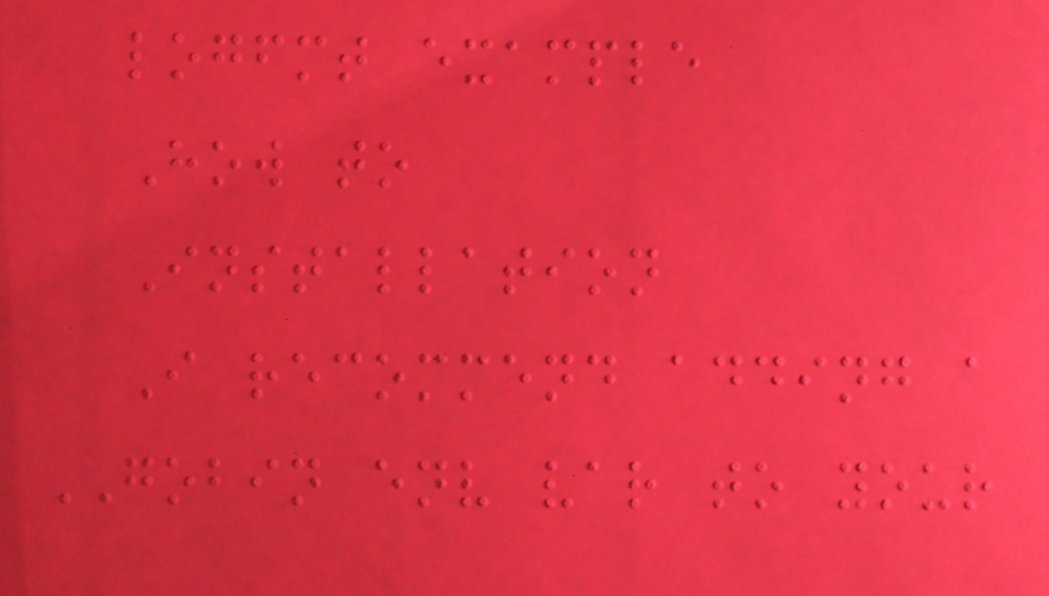logfmt example
How to
Installation
I recommend adding a
GOBIN env var to your
